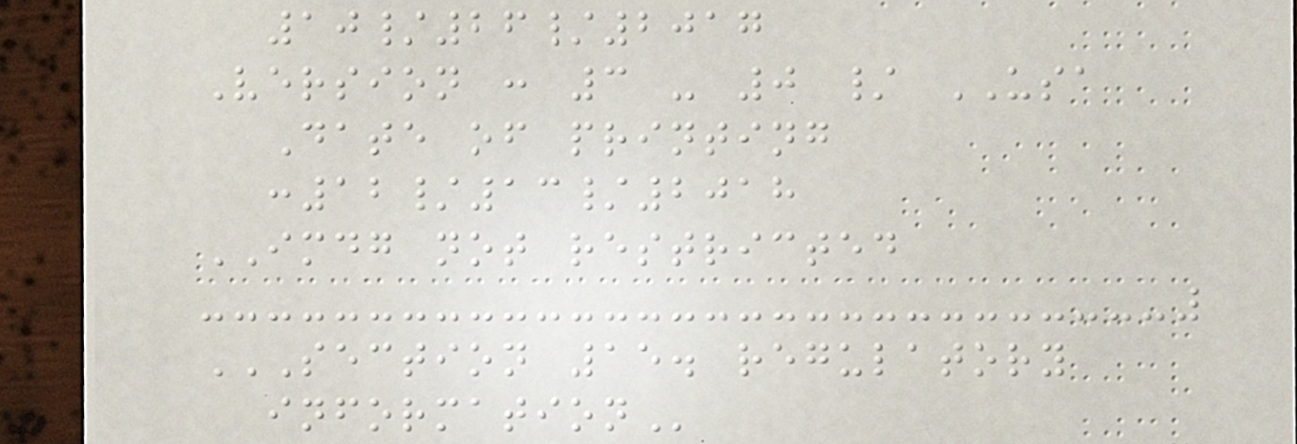10/26/2017
Version : 3 - 0 / USA
Date of printing
:12/13/2018
IMDG not restricted
SECTION 15. REGULATORY
INFORMATION
